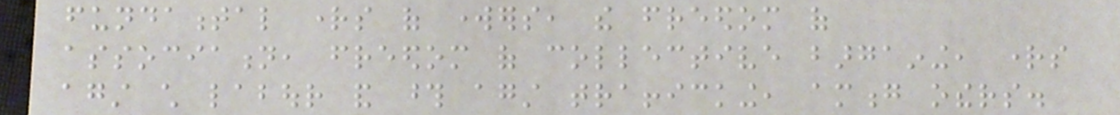fundamental rights of workers, the freedom of
association, freedom of collective bargaining, rights
against child labour and those against trafficking, among others.
